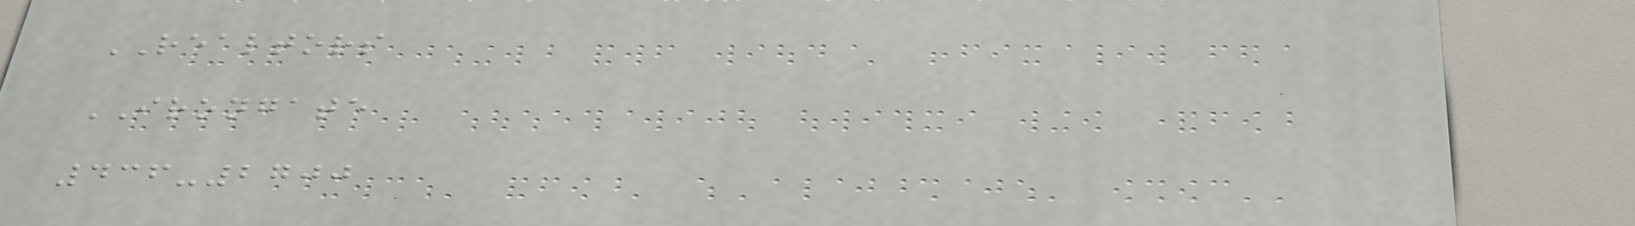REALTORS
IRONGATE
436-2700
